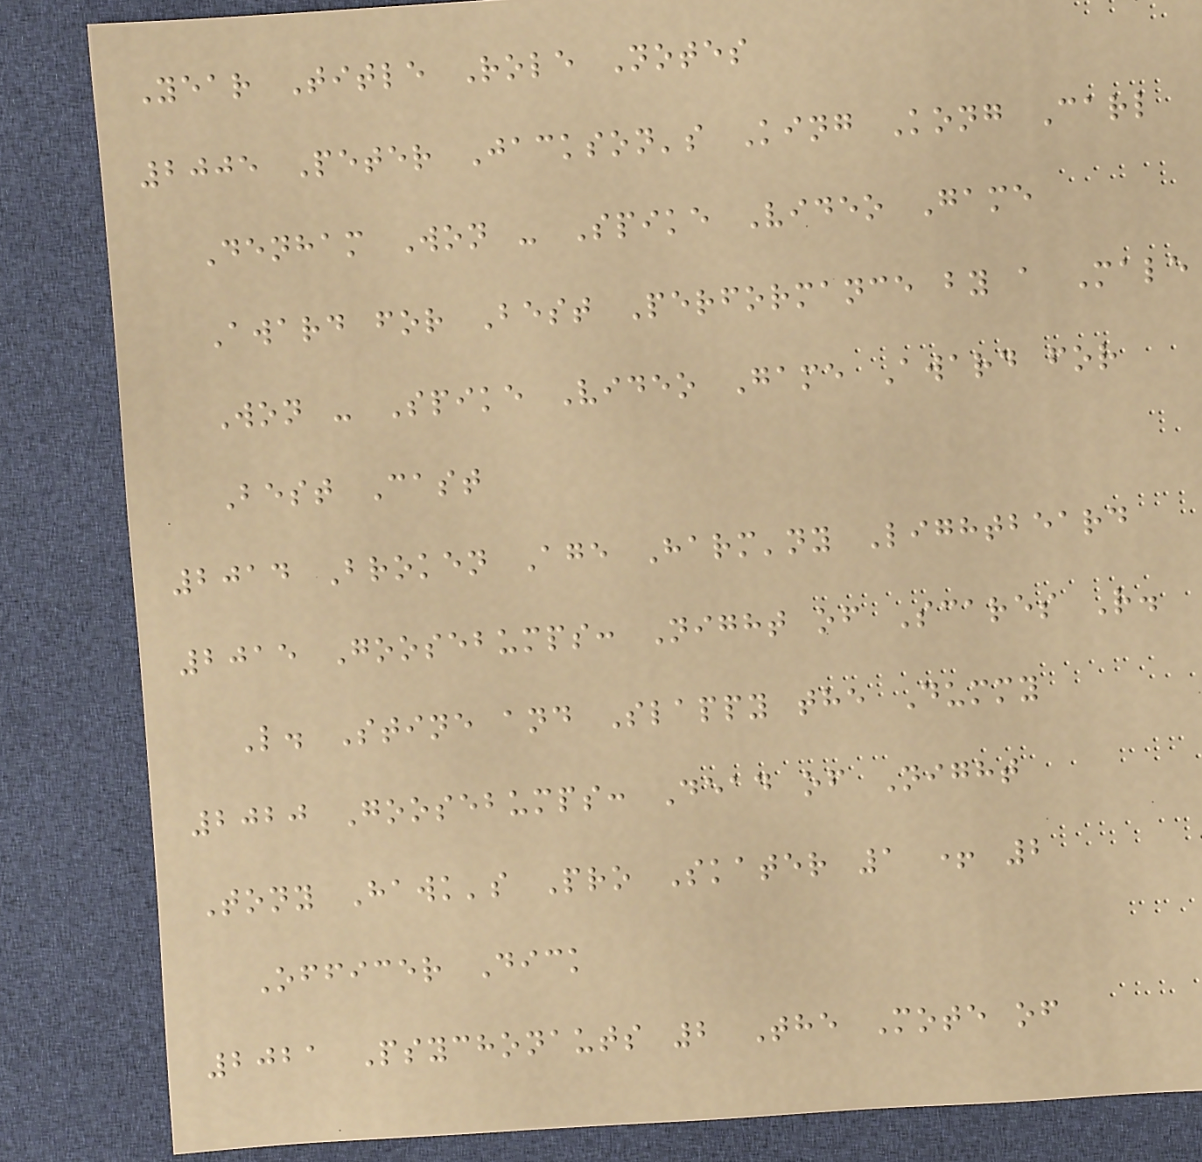Year Title Role Notes
2005 Peter Jackson's King Kong Carl
Denham Won - Spike Video Game
Award for Best Performance by a Male
Won - Spike Video Game Award for
Best Cast
2014 Broken Age Harm'ny Lightbeard
2015 Goosebumps: Night of Scares R.
L. Stine and Slappy the Dummy
2020 Goosebumps: Dead of Night
Tony Hawk's Pro Skater 1 + 2
Officer Dick
2021 Psychonauts 2 The Mote of
